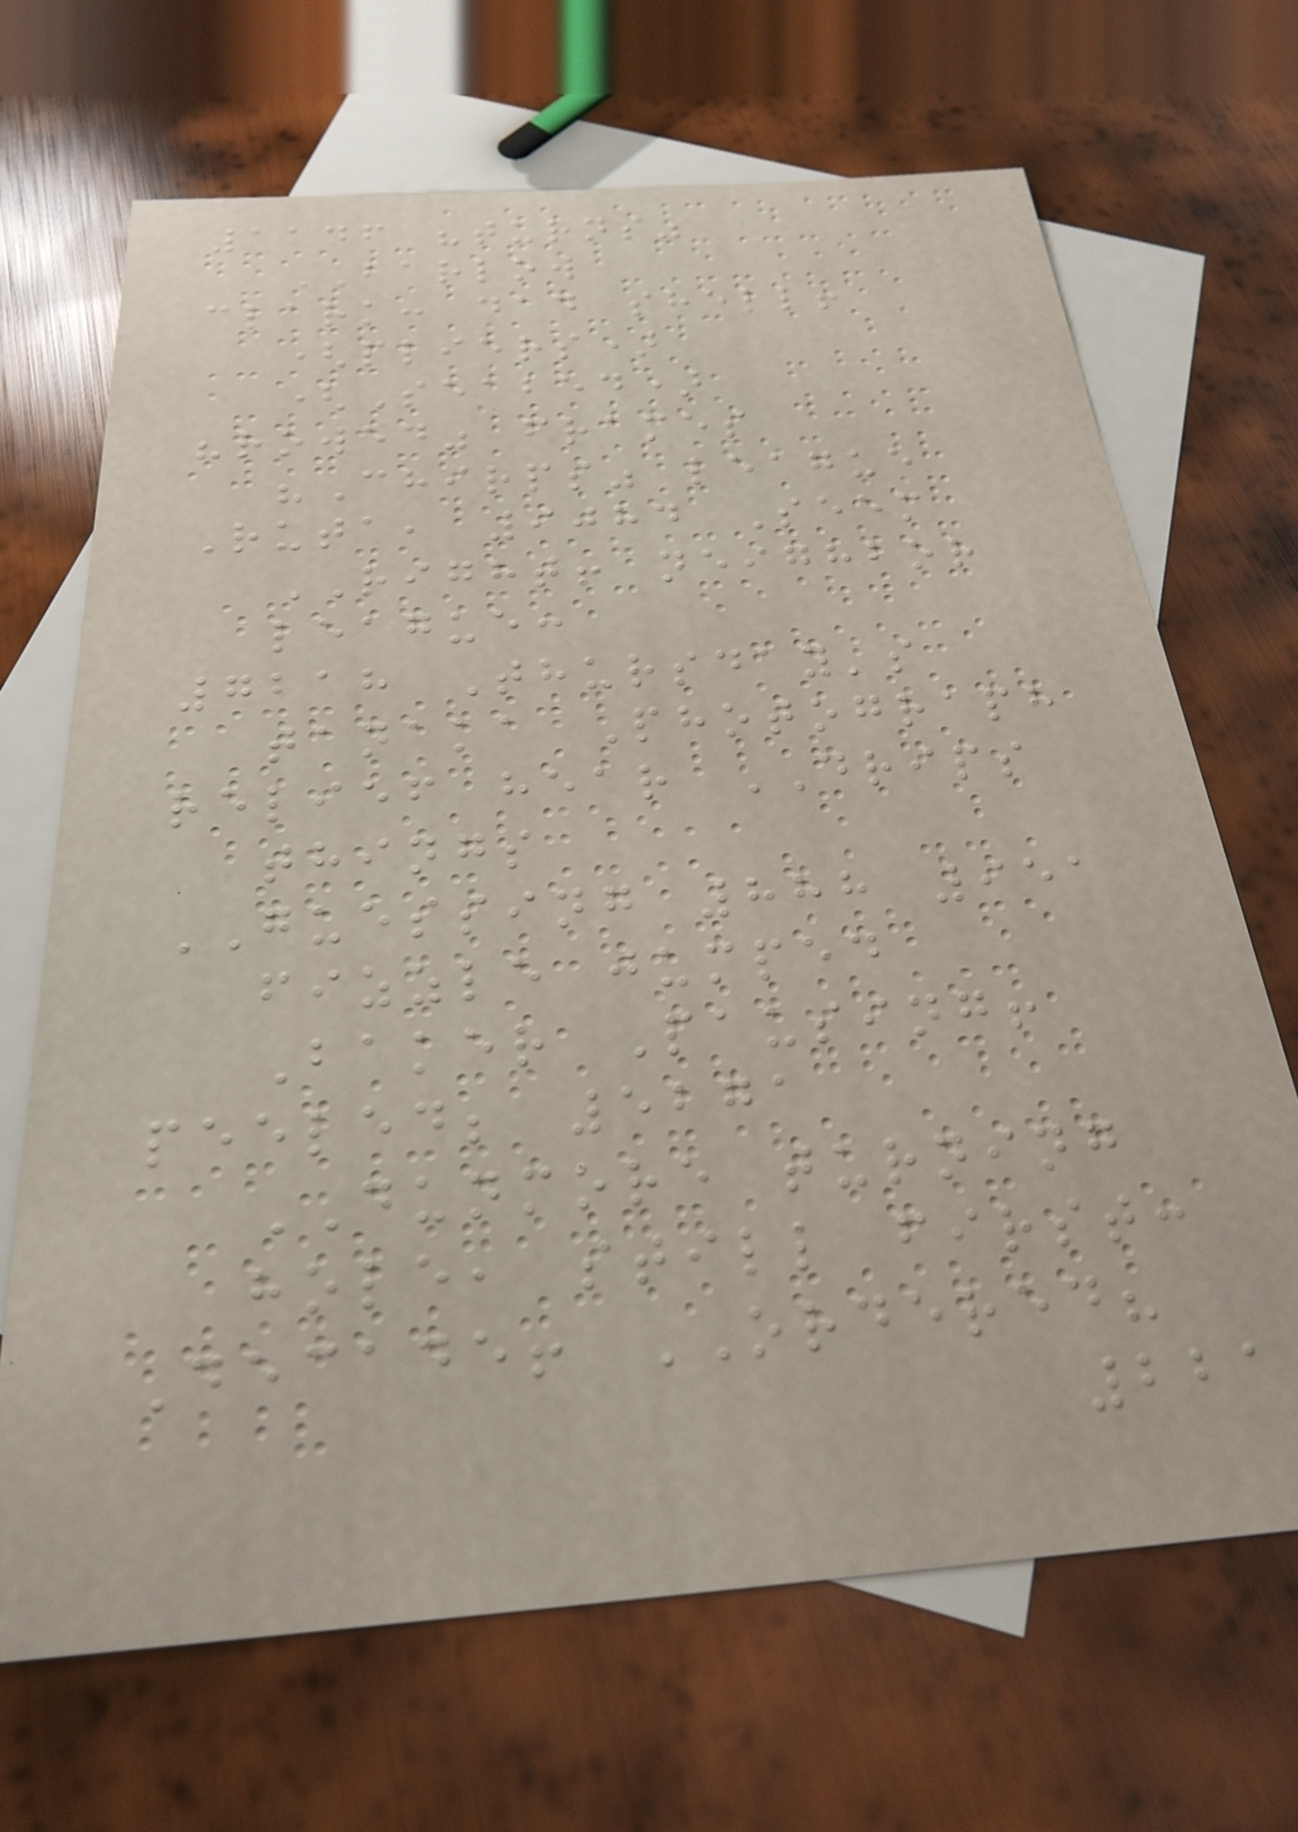1146 "turns"
BARLOW
clark: dad shell!
(pliers)
(Seabed)
"rowed" frames
"Chirps" league
Ruta, 9084 Seem
RIGHT! neighbor
league:
7218 Thursday's
tanaka Photograph
relief hear DRIPS
things
GUESSING 888 951
fizzle jumped
Baker Pausing!
peeled; 5271
DUNMORE turning
hole, still first:
Decade! ORDERED?
221
